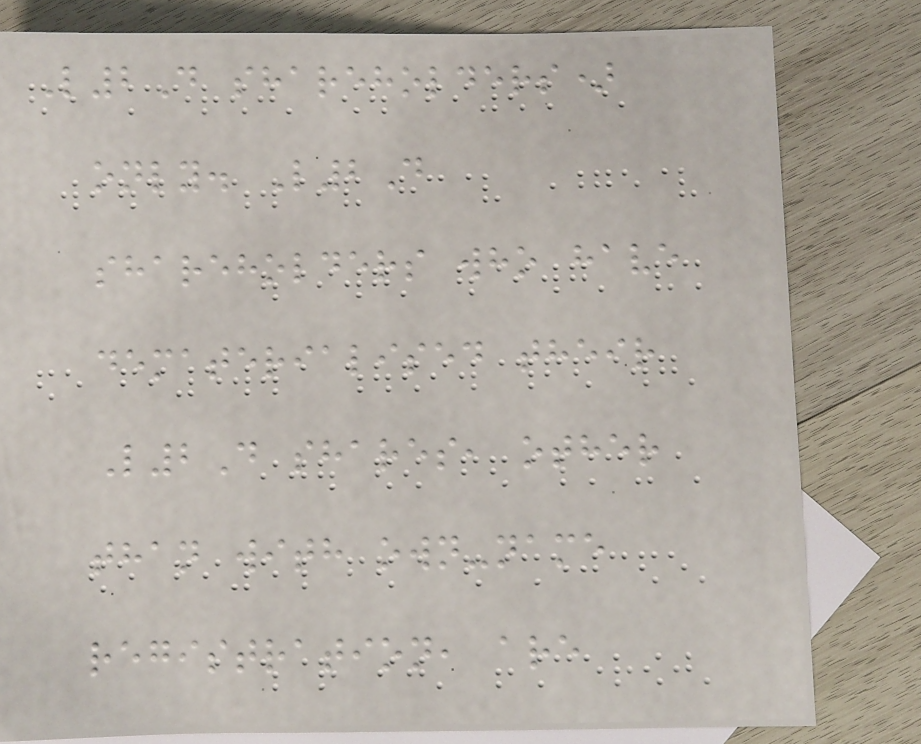L2D shareholders)
only. L2D
shareholders who have
dematerialised their
L2D shares, other
than with own-name
registration, are
